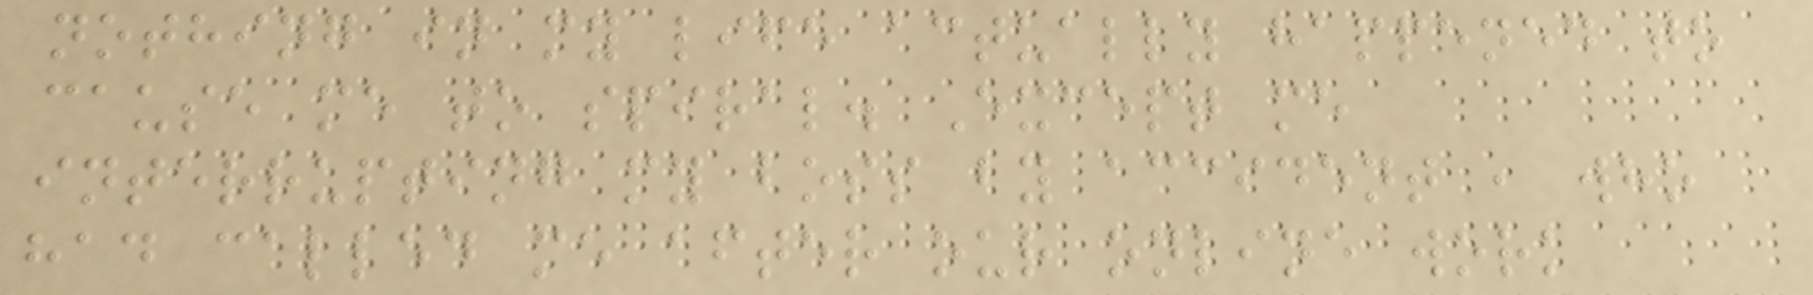nothing in my life actually happened to
cause me to spiral. Except me
interrupting my boss by accident , who
had called me after our online work
